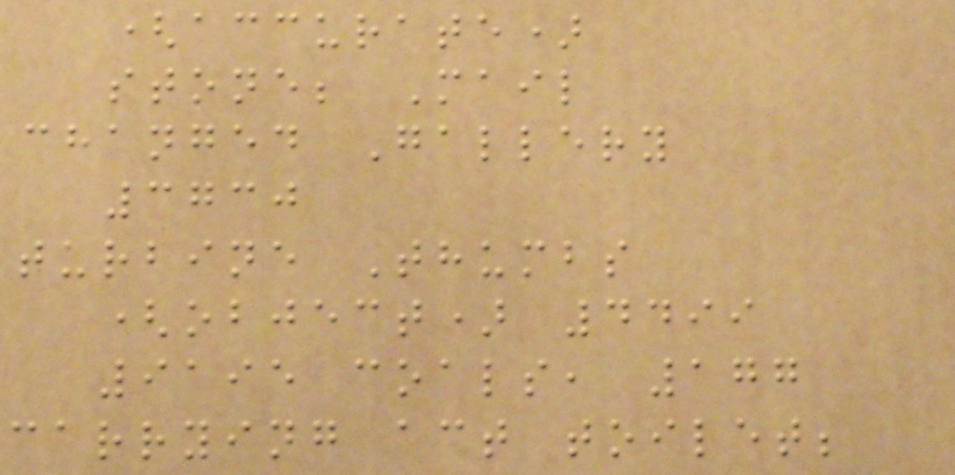(accurate)
stone; Mail
changed Gallery
3730
turbine Thumbs
(object) 4499
9195 coals, 177
carrying act toilet;
